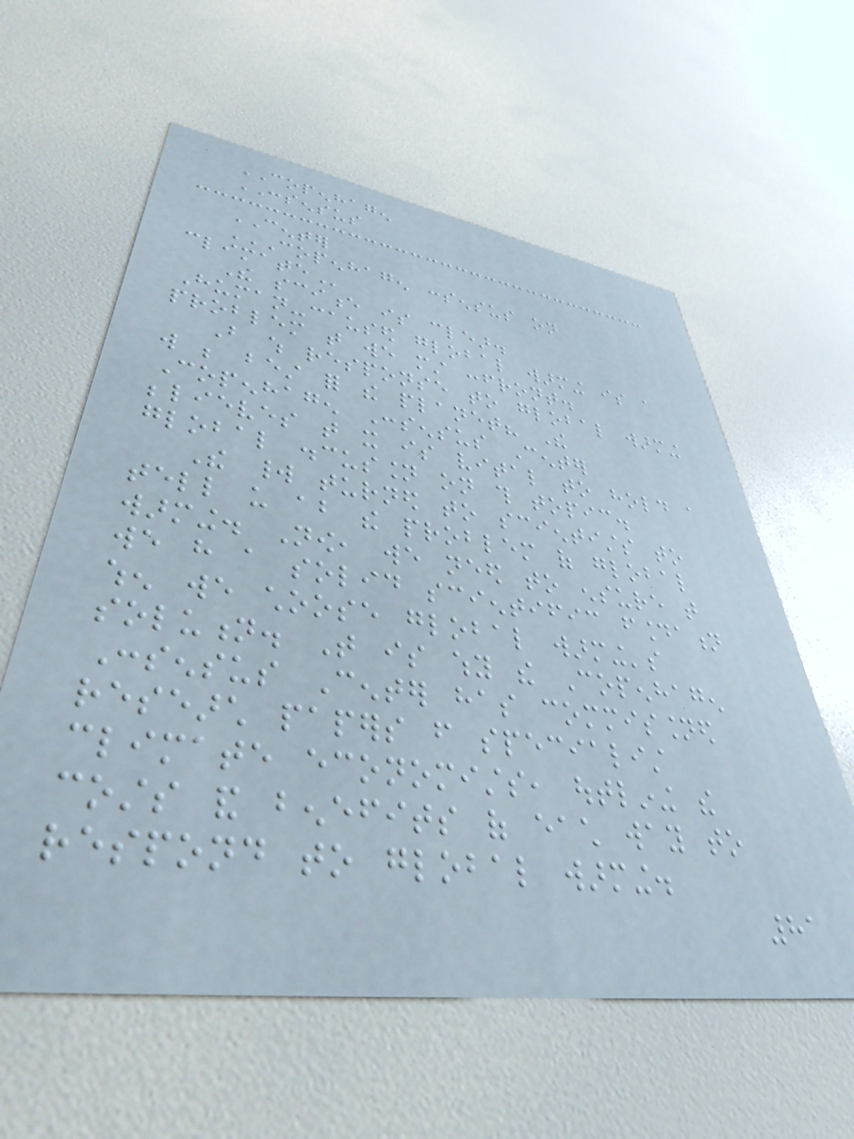COPENHAGEN
CONSENSUS
CENTER
COPENHAGEN CONSENSUS ON
CLIMATE
The science is clear.
Human-caused global warming is a
problem that we must confront.
But which response to global warming
will be best for the planet? The
Copenhagen Consensus Center
believes that it is vital to hold a
global discussion on this topic.
The world turned to scientists to
tell us about the problem of global
warming. Now, we need to ensure that
we have a solid scientific foundation
when we choose global warming's
solution. That is why the Copenhagen
Consensus Center has commissioned
research papers from specialist
climate economists, outlining the
costs and benefits of each way to
respond to global warming.
81
